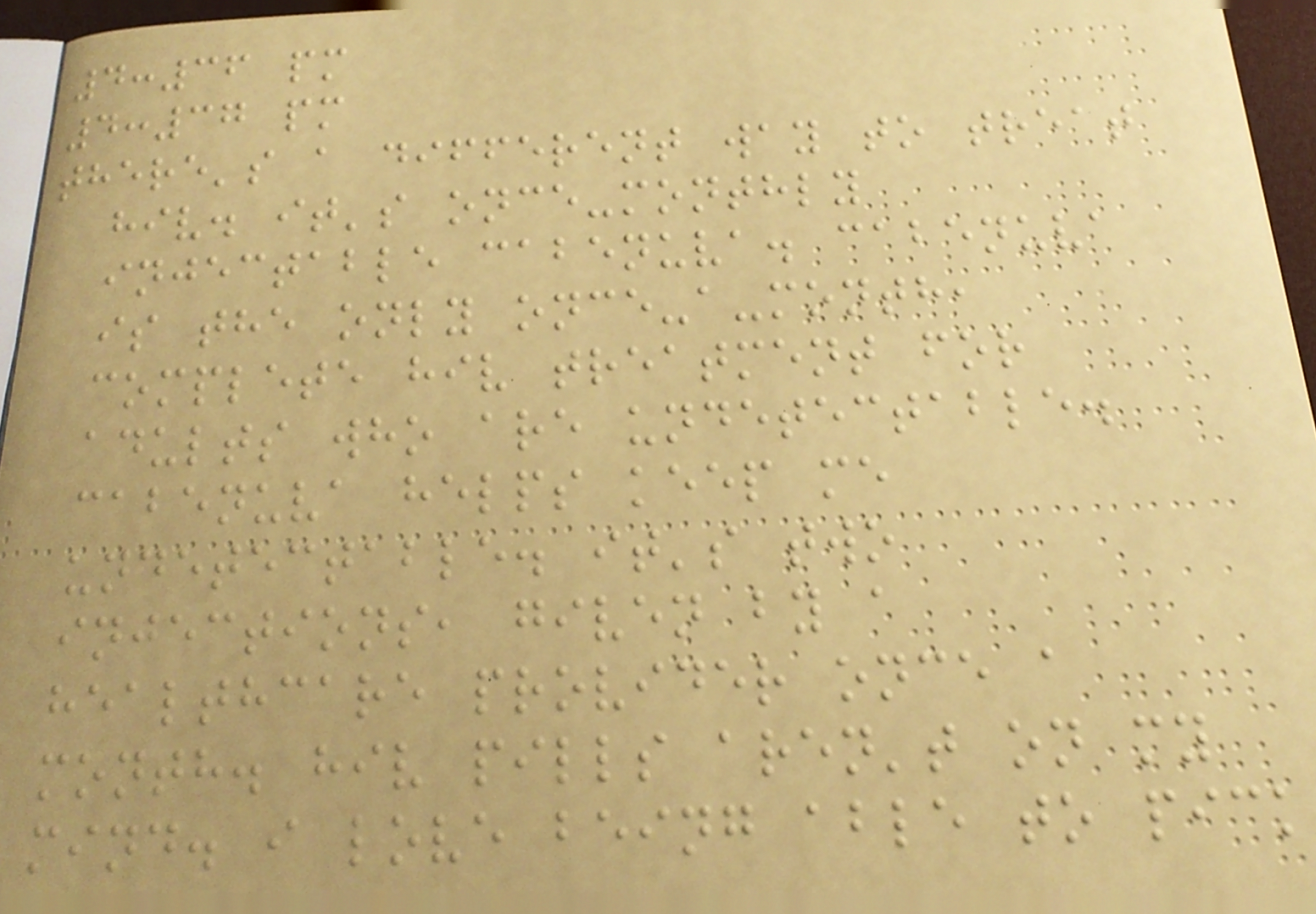4:36 pm
4:37 pm
there's a different way to treat
hiv. it's once-monthly
injectable cabenuva. cabenuva
is the only once-a-month,
complete hiv treatment for
adults who are undetectable.
cabenuva helps keep me
undetectable. it's two
injections, given by a
healthcare provider once a
month. hiv pills aren't on my
mind. i love being able to pick
